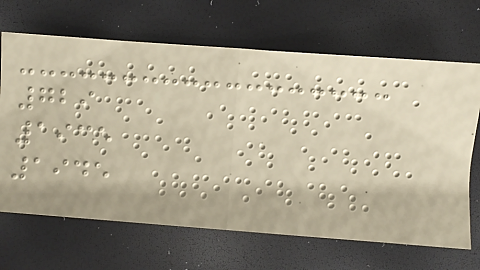729
1935
1945
